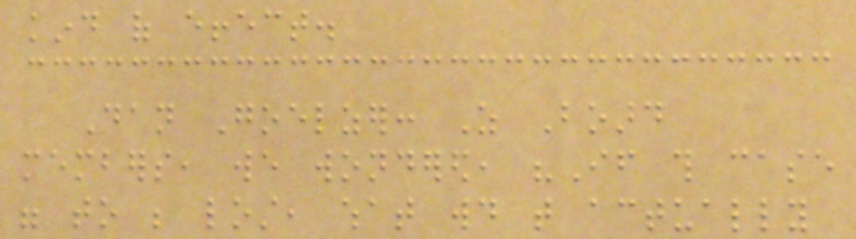kind of effect.
Dan Goelzer: As Board
members, we wondered, "If this case
were to be lost, what would that actually
